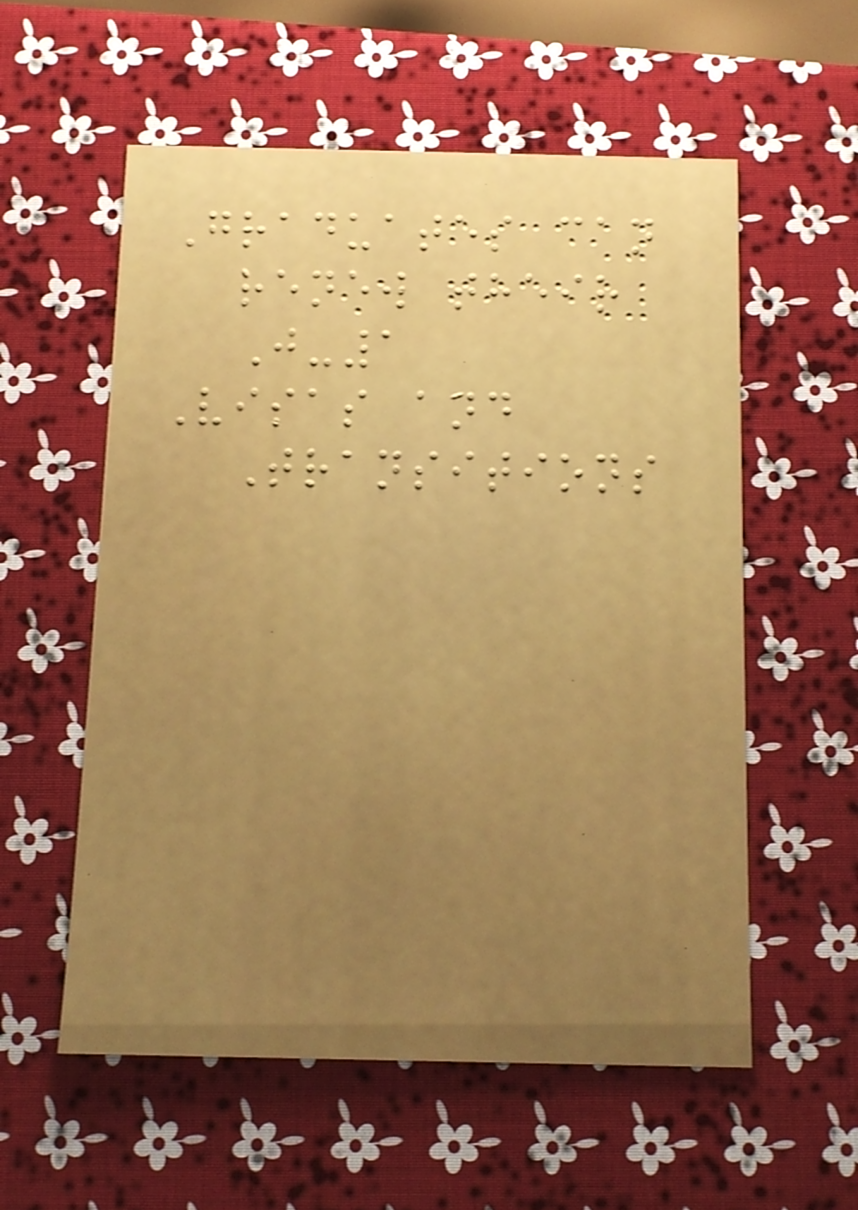Graduates can
renew their
J-1
Visas and
Transitions
